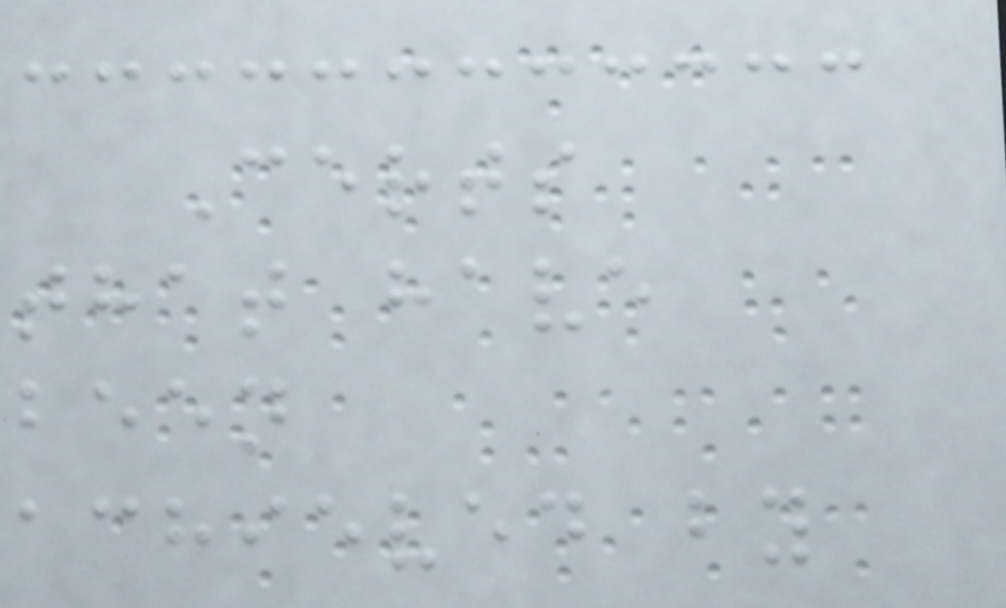Certs
that have
been
achieved by
